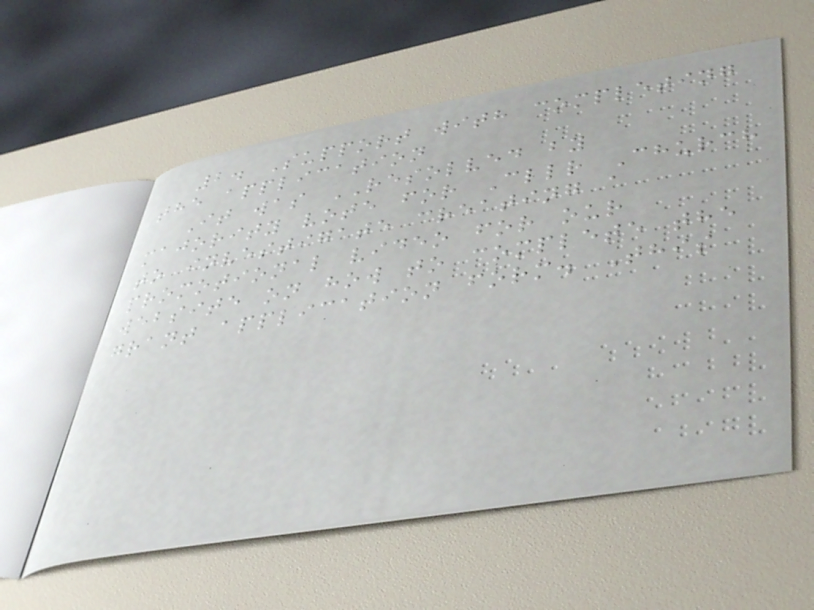2. Support with completing
the application
It was RESOLVED by
majority vote for Cllr Church
to investigate creating a
promotional video for our
website on how to complete the
grant application form. This
